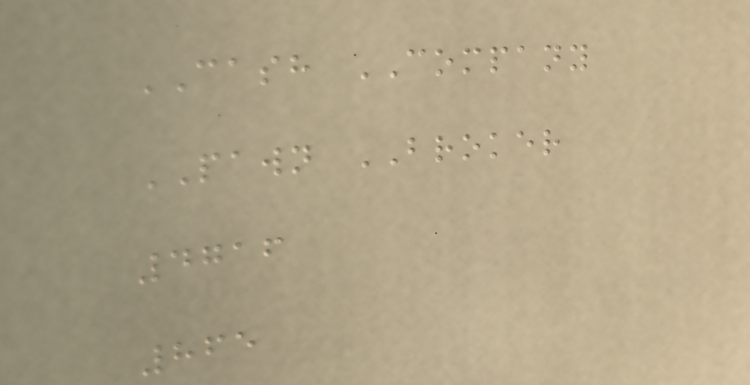CASH COMPANY
PAWN BROKER
4716
865
